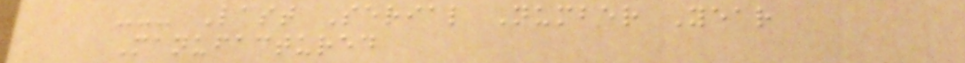--- Last Serial Number Year
Manufactured
